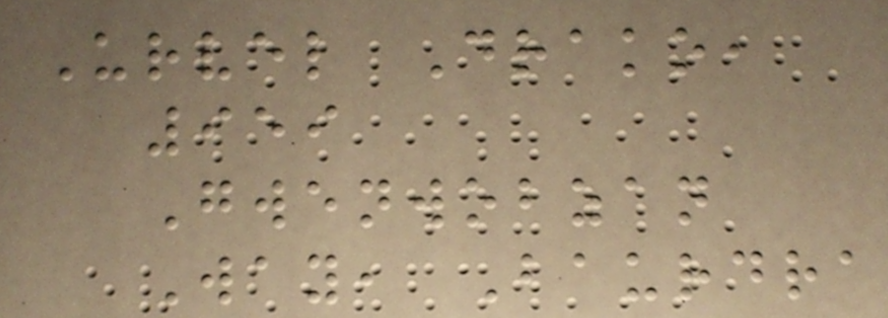Urvel Drako,
959
Gwenwobzan
Way, Baurdra
